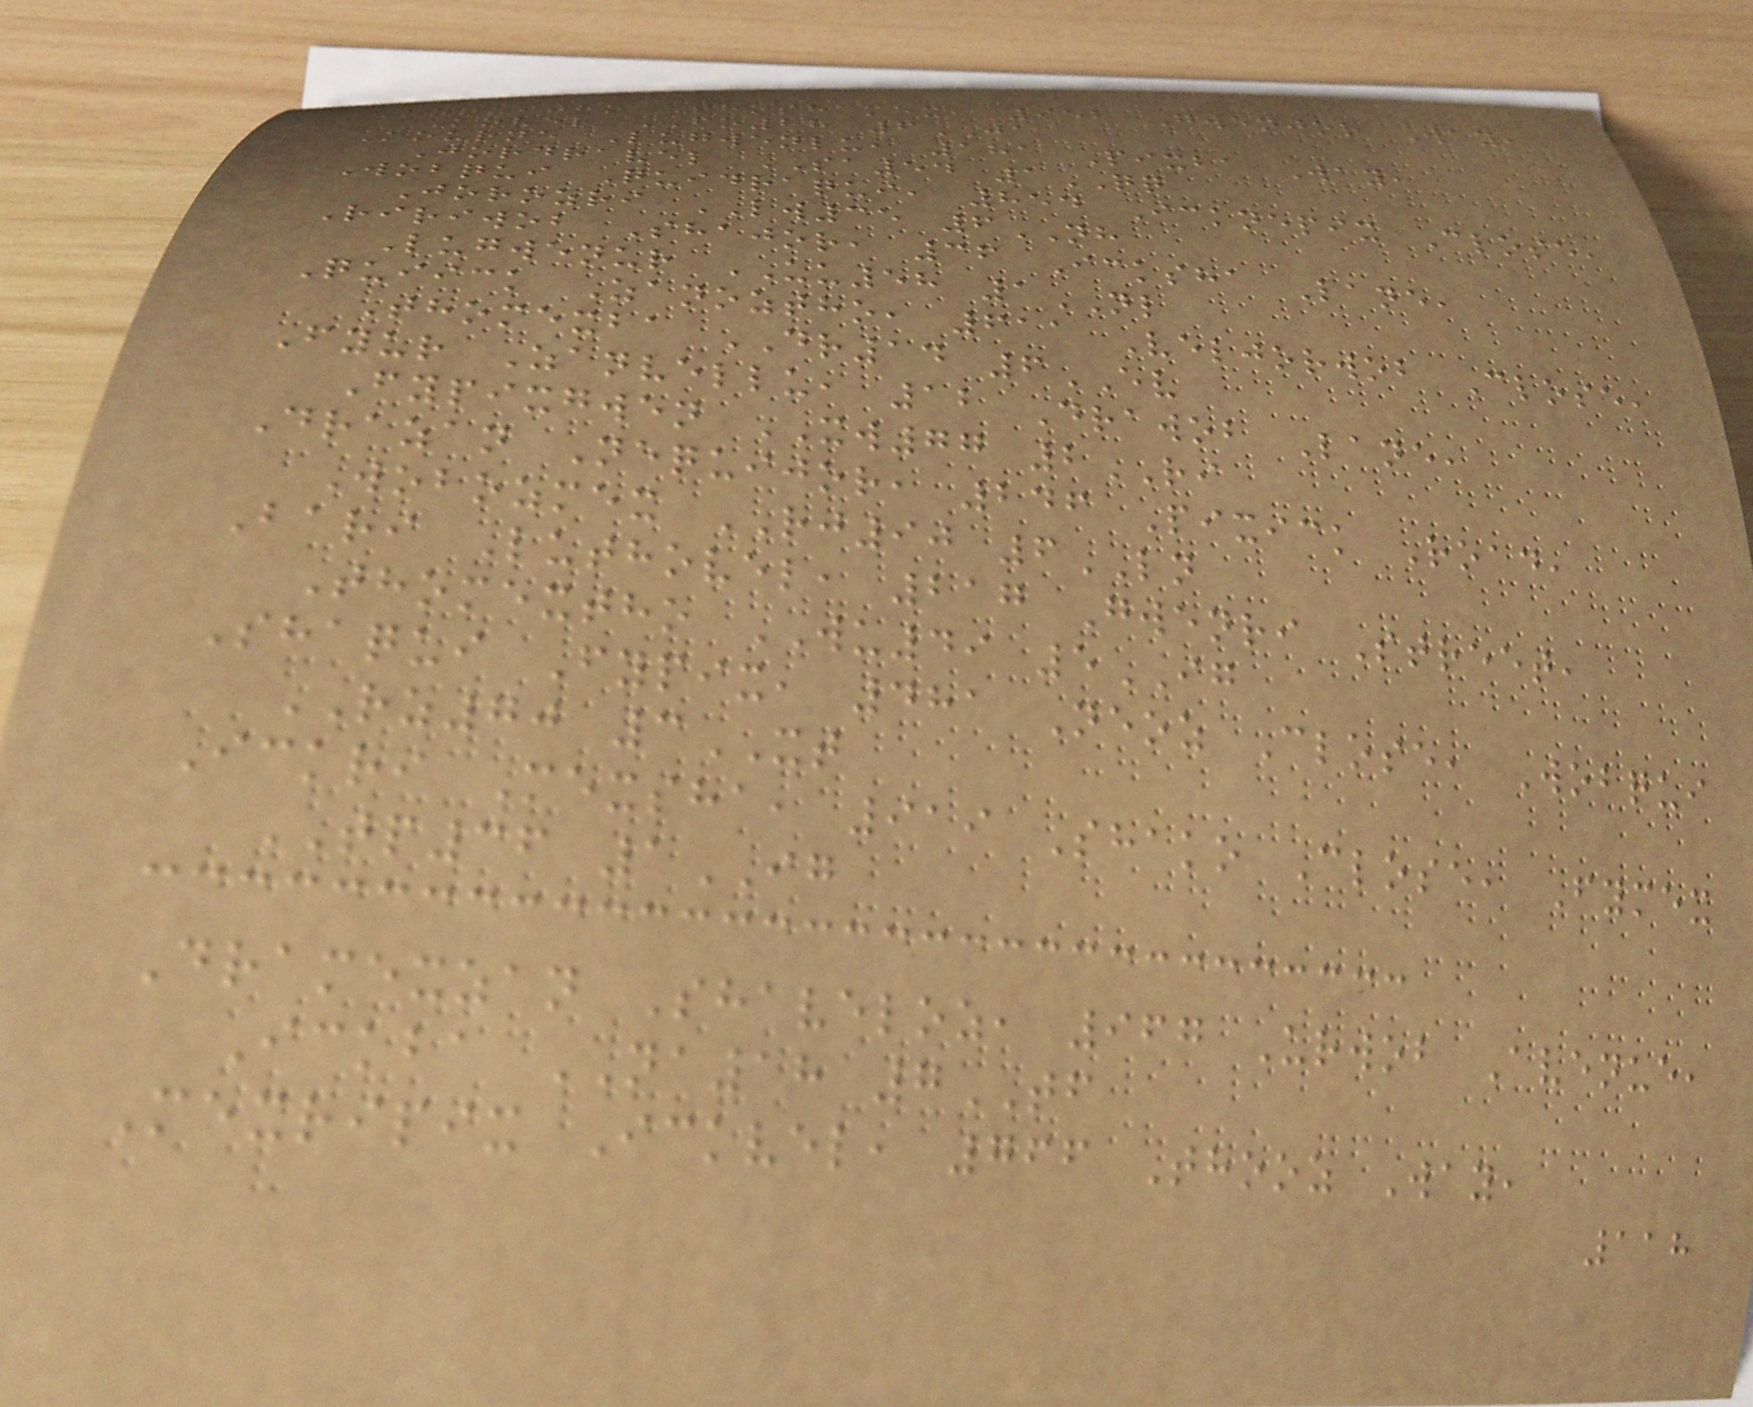Ozquitho Thoshamex, 952 Gwenjor Way,
Kovel FO28 6JA
Kourne Lugwenlu, 181 Pixba Way,
Jordravel SA54 1QQ
Wobqui Quidraqui, 854 Icknepix Close,
Jorozri LW35 6NH
Ririwob Shajor, 36 Icksha Lane,
Lugwenur UU58 1NL
Quiick Zanoztho, 611 Veljorwob Close,
Thomexba DR14 6EV
Fyur Zanvellu, 12 Drawob Lane,
Fypixgwen XW77 2RI
Drazan Nequijor, 246 Pixick Road,
Wobozmex RJ90 6LN
Bari Luthovel, 217 Gwenri Street,
Thomextho WU49 5IG
Shaqui Fypix, 481 Neoz Close, Wobqui
RZ70 3XT
Ickri Mexsha, 919 Shako Close, Fymex
TP36 1IG
Dramexzan Shaveloz, 967 Urwob Avenue,
Ickba NA18 7TF
Mexripix Ickvel, 766 Thooz Way,
118
